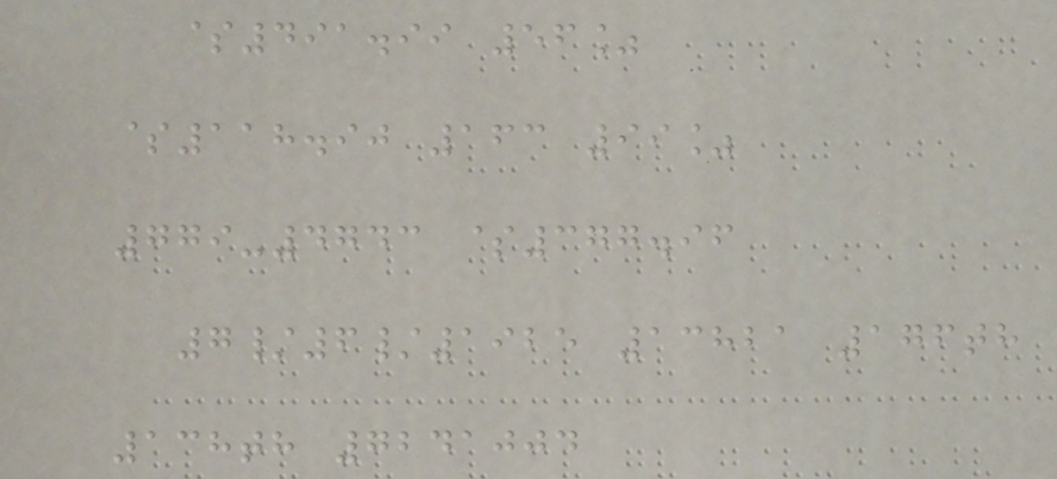$491.99 56%
$118.90 163 99%
779-4743 $377.96
7/6/1925 13821 176th
138th 7241004
